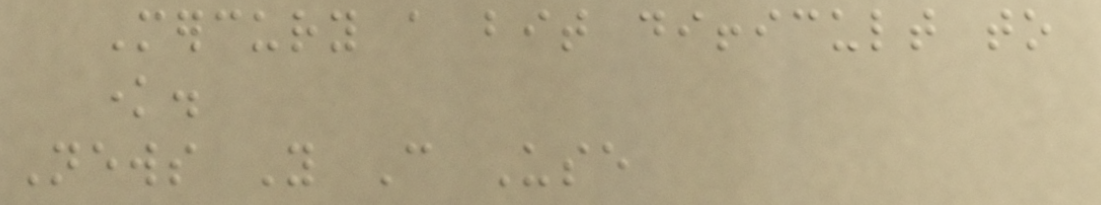Mercury a bit difficult to
know.
News You Can Use
